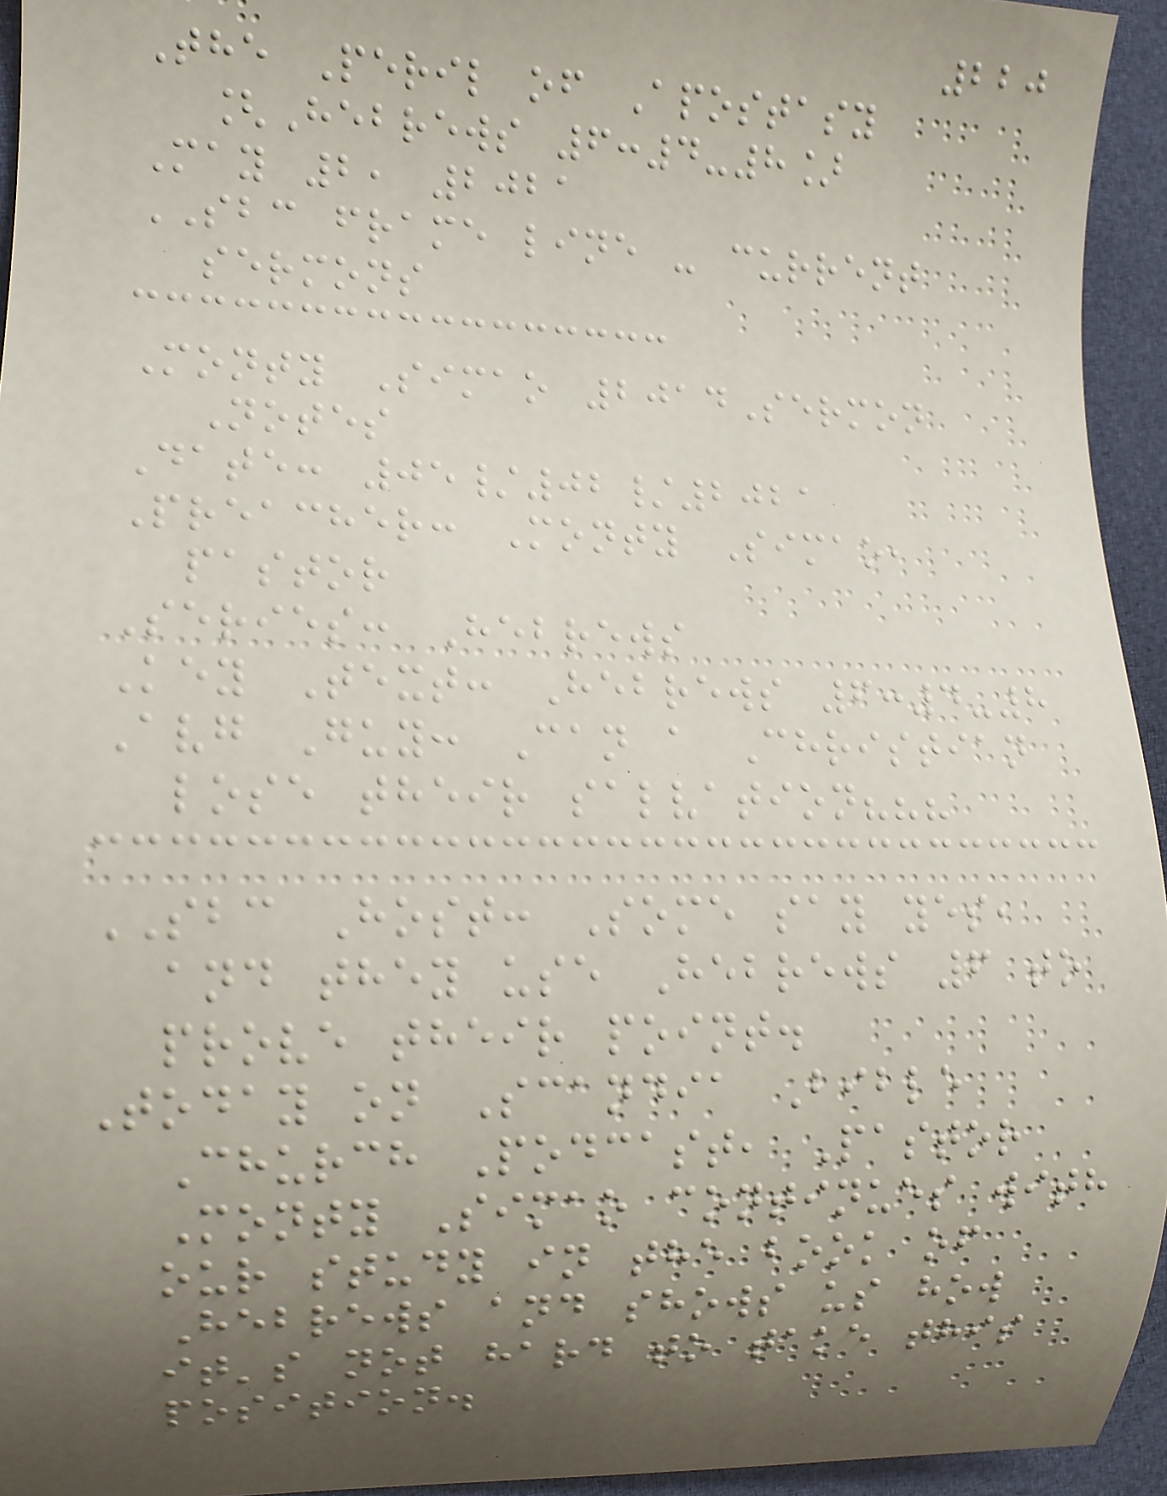220
The Peril of Apostasy
[Hebrews 6:4-8]
May 2, 2021
SBC frame line - current
sermons
Monty Simao 2014Sermon
Notes
Date: 05/02/2021
Preacher: Monty Simao,
pastor
Series: Hebrews
Key Text: Hebrews 6:4-8
Avg Guy: Can a Christian
lose their salvation???
SBC Host: Some say yes,
and they use Hebrews 6 to
prove their point.
Today on Scandia Bible
Church Podcast, Pastor
Monty Simao continues with
our study in the book of
Hebrews and shows us how
it's not hard to take this
position.
